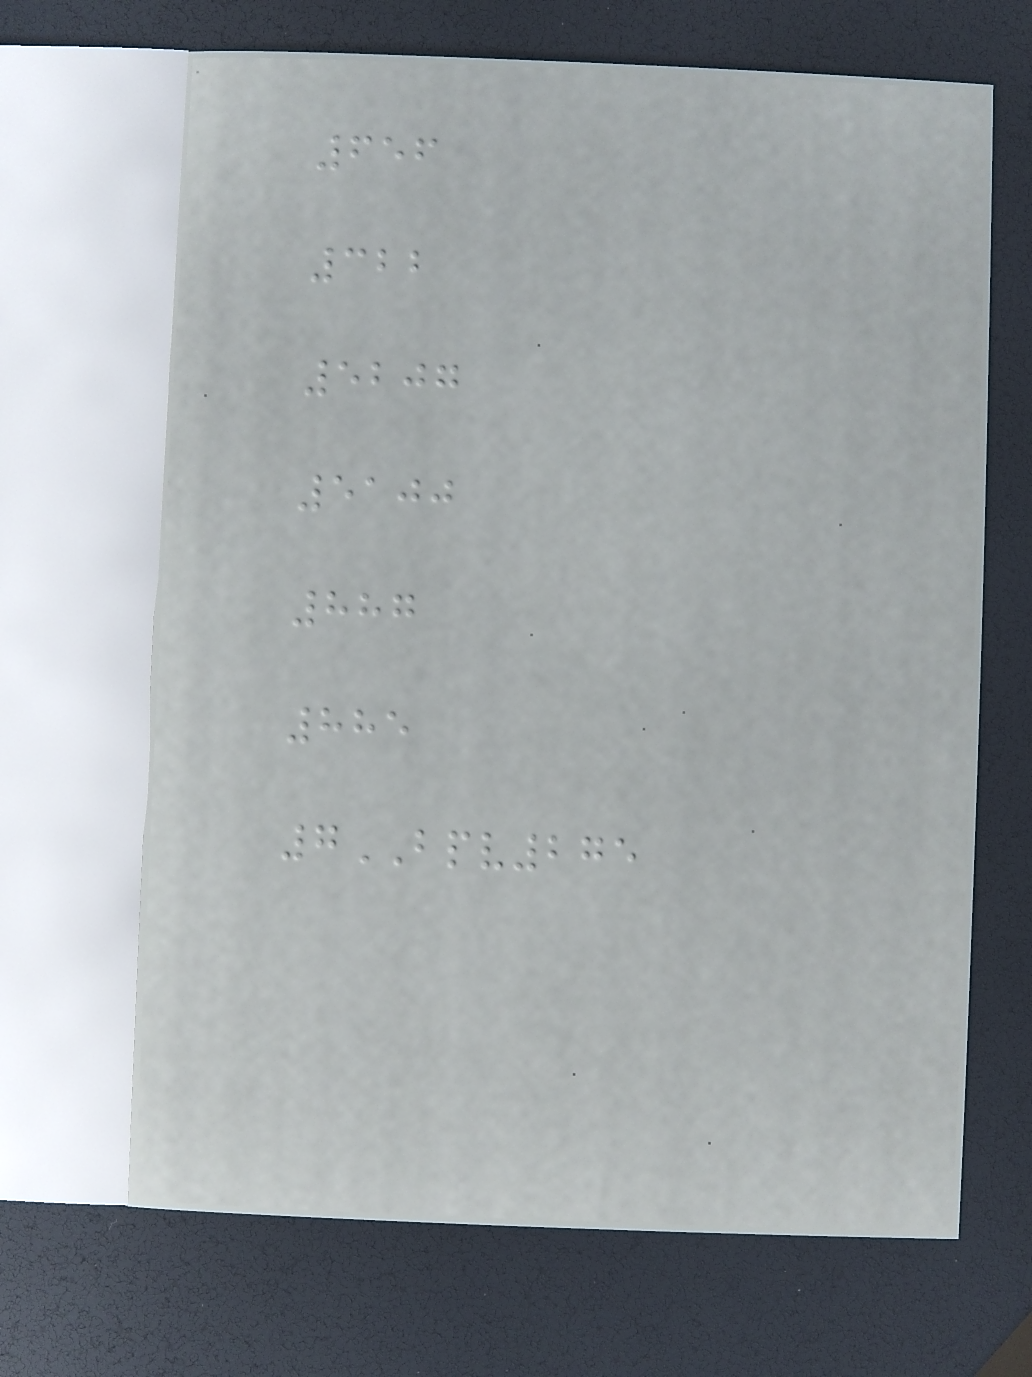656
322
5207
5100
887
885
7BPV275
